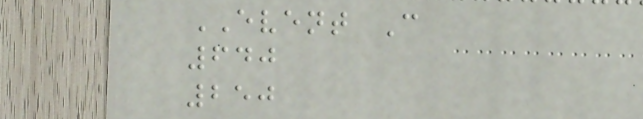EVENT C
640
250
